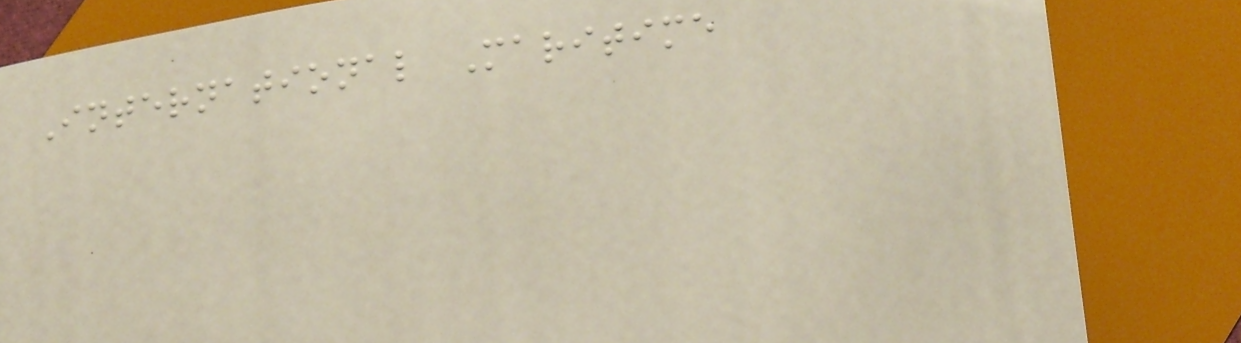International Maritime
